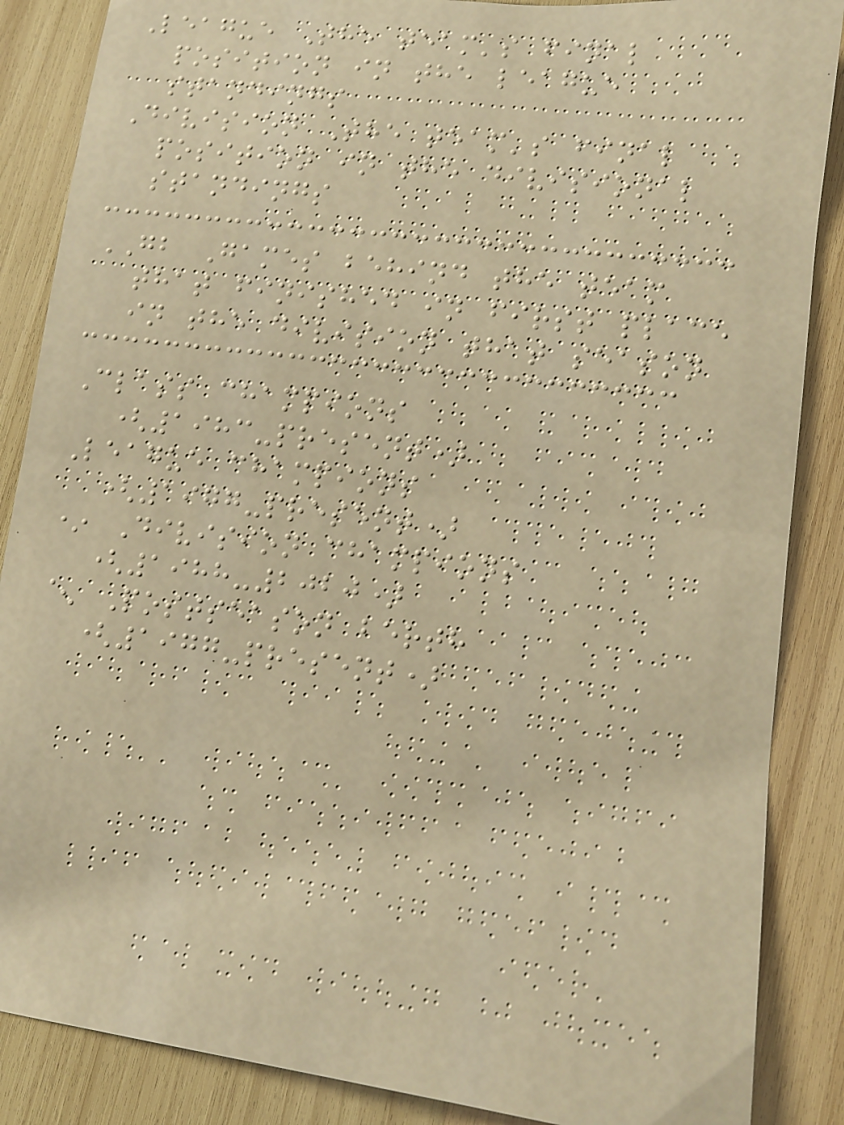League The team's final
position in the league
standings
Division The team's final
position in the divisional
standings
GB Games behind the team
that finished in first place
in the division that season
Class champions
(1983-present)
League champions
(1977-present)
* Division champions
(1988-2020)
^ Postseason berth
(1977-present)
